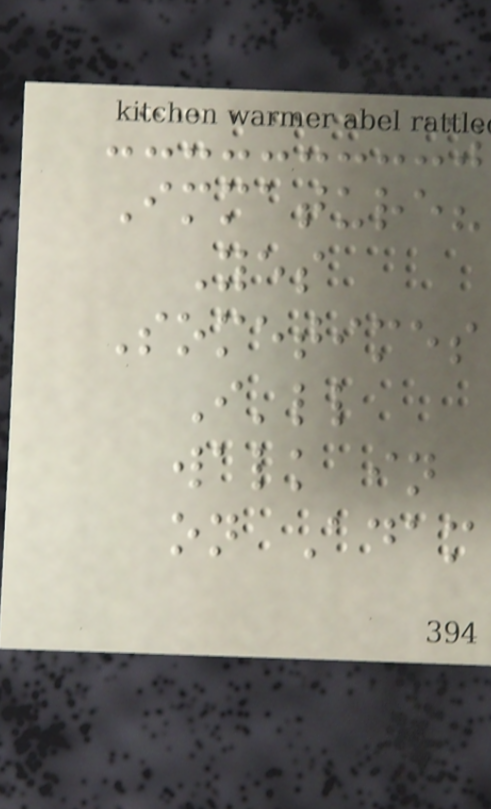Immature?
Yes
Sometimes
I'll
walk in
on Adam
